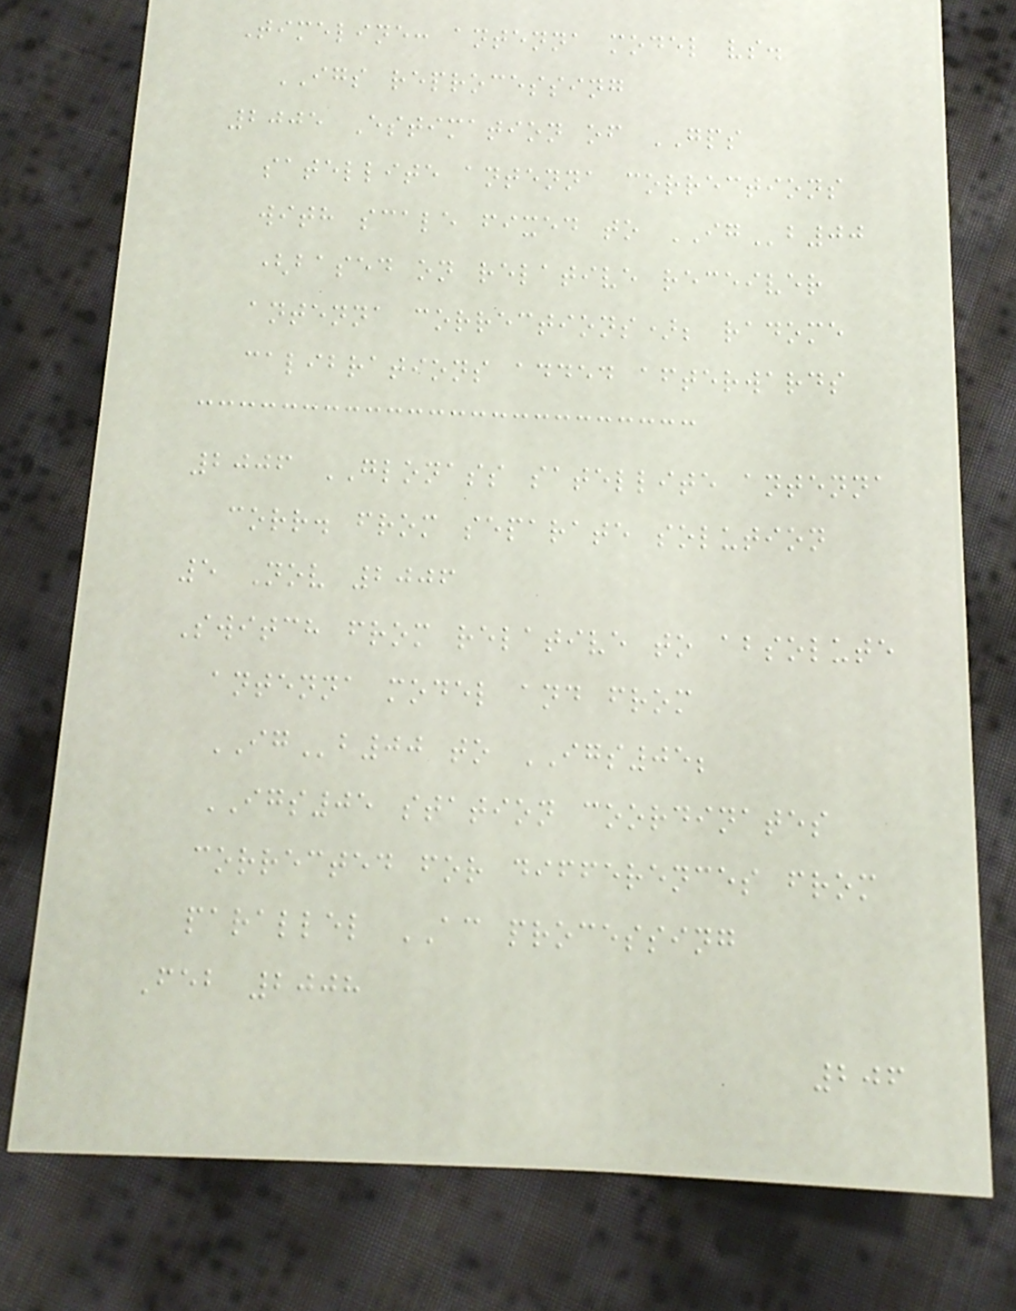Timeline: antenna model vs.
IGS reprocessing
2005 Estimation of GPS
satellite antenna corrections
with scale fixed to IGb00
(based on relative receiver
antenna corrections); radome
calibrations added afterwards
2006 GLONASS satellite antenna
corr. from separate solution
5 Nov 2006
Switch from relative to absolute
antenna model and from
IGb00 to IGS05;
IGS05 station coordinates
corrected for differences from
parallel AC processing
Feb 2008
206
